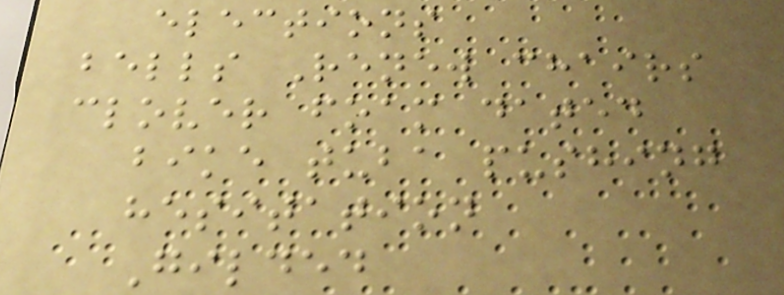elections
bells Renew chairs
clover foam dated
bike tuba pushing
hesitation
Gilded
